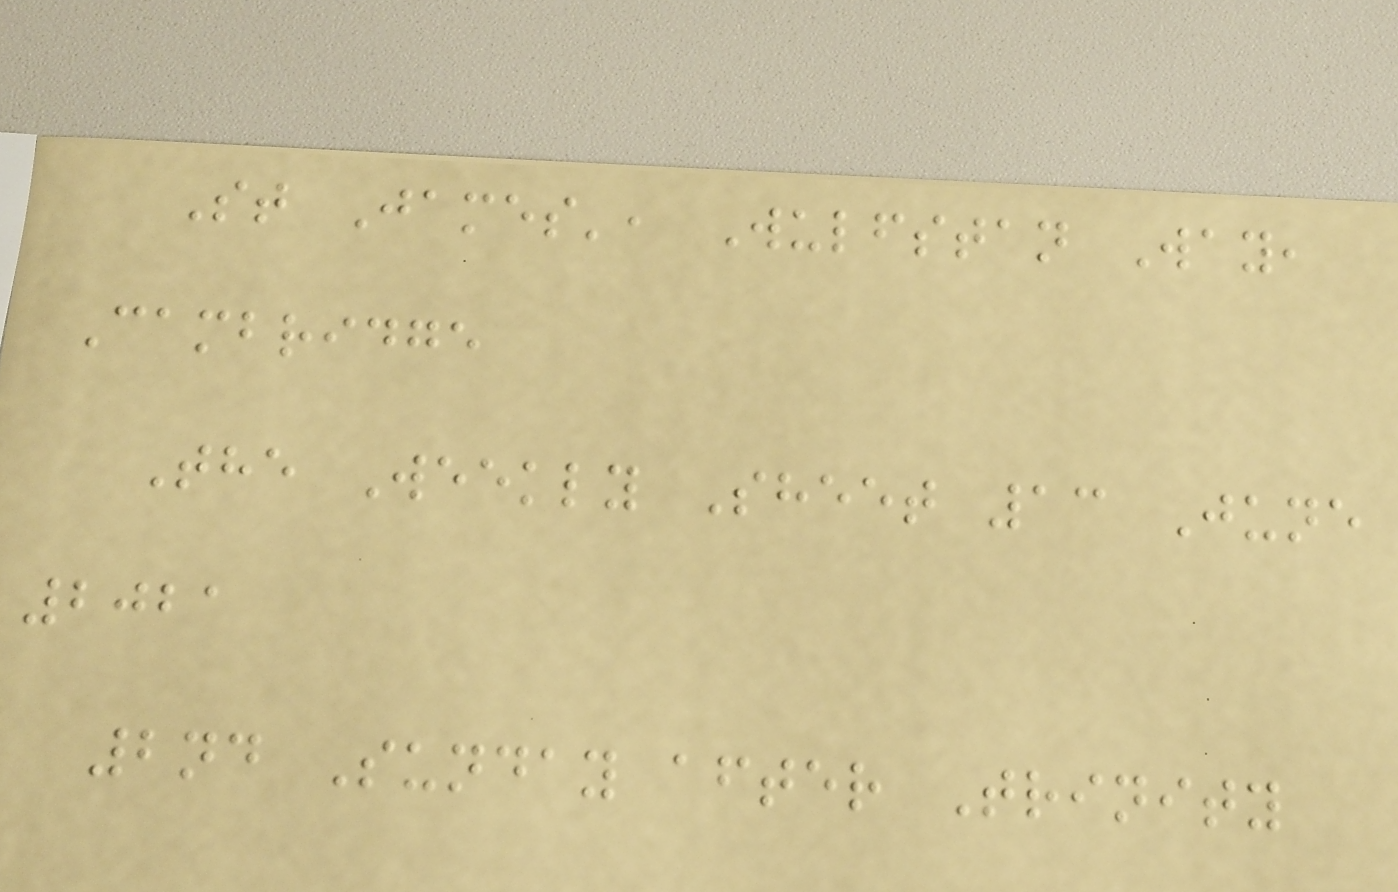St James', Wulfstan Way,
Cambridge
The Weekly Sheet 13 June
2021
2nd Sunday after Trinity
